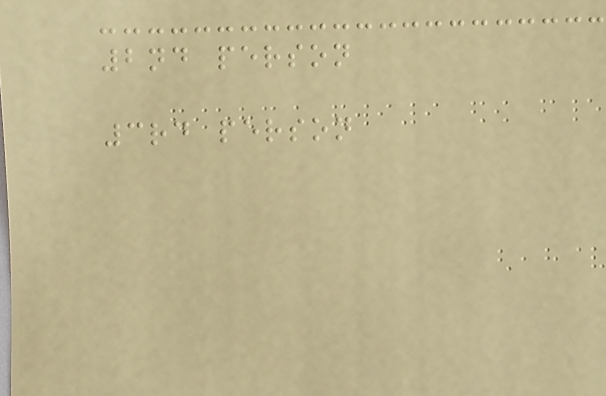2nd person
3rd person
